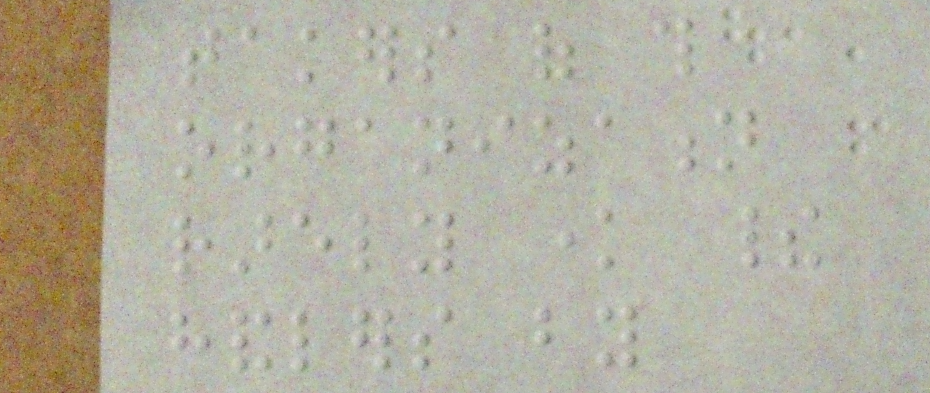takers of this
organization
rarely know their
handlers by
